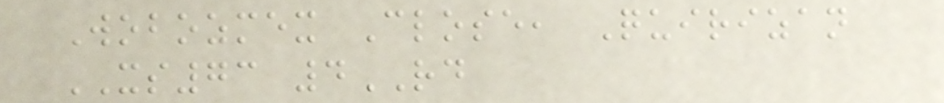Wobozmex Close, Quirizan
XS73 4RD
